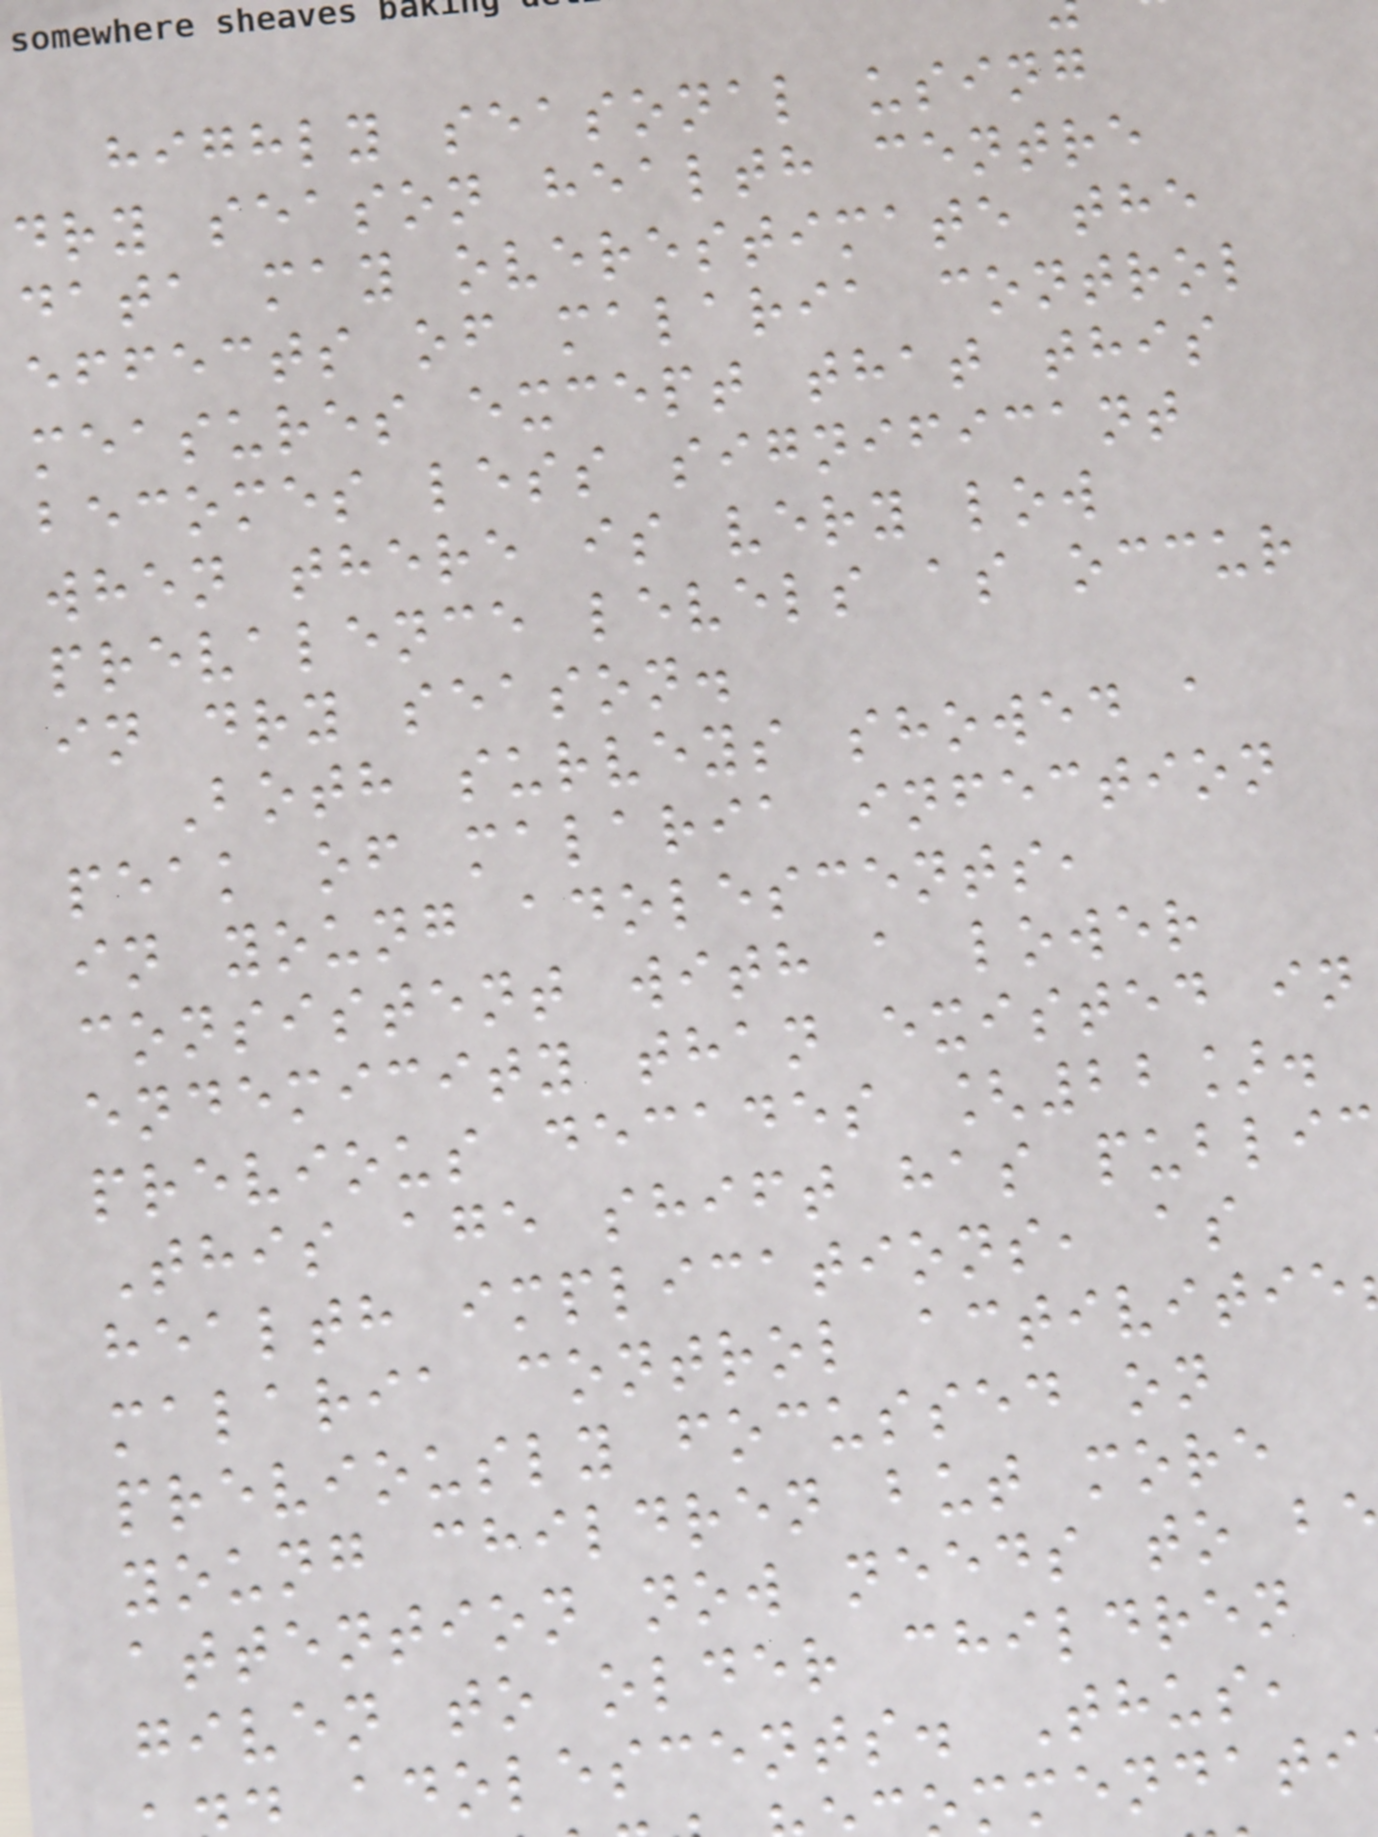highly seasonal using
dry season health centre
data may overestimate the
effects of malaria control
measures except that this
becomes less significant
when there is very low
prevalence levels as occur
in dry season.
Both surveys showed a
peak of malaria infection
in young adolescents,
consistent with a lower
endemicity than existed in
previous decades [22].
This age shift has public
health implications, as
malaria control activitie
previously focussed on
young children but more
attention now needs to b
given to older children
adolescents. Thus,
